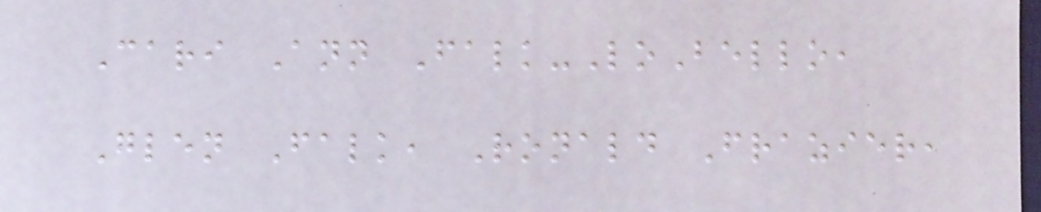Cari Ann Falk-LoBello,
Glen Falk, Ronald Frazier,
